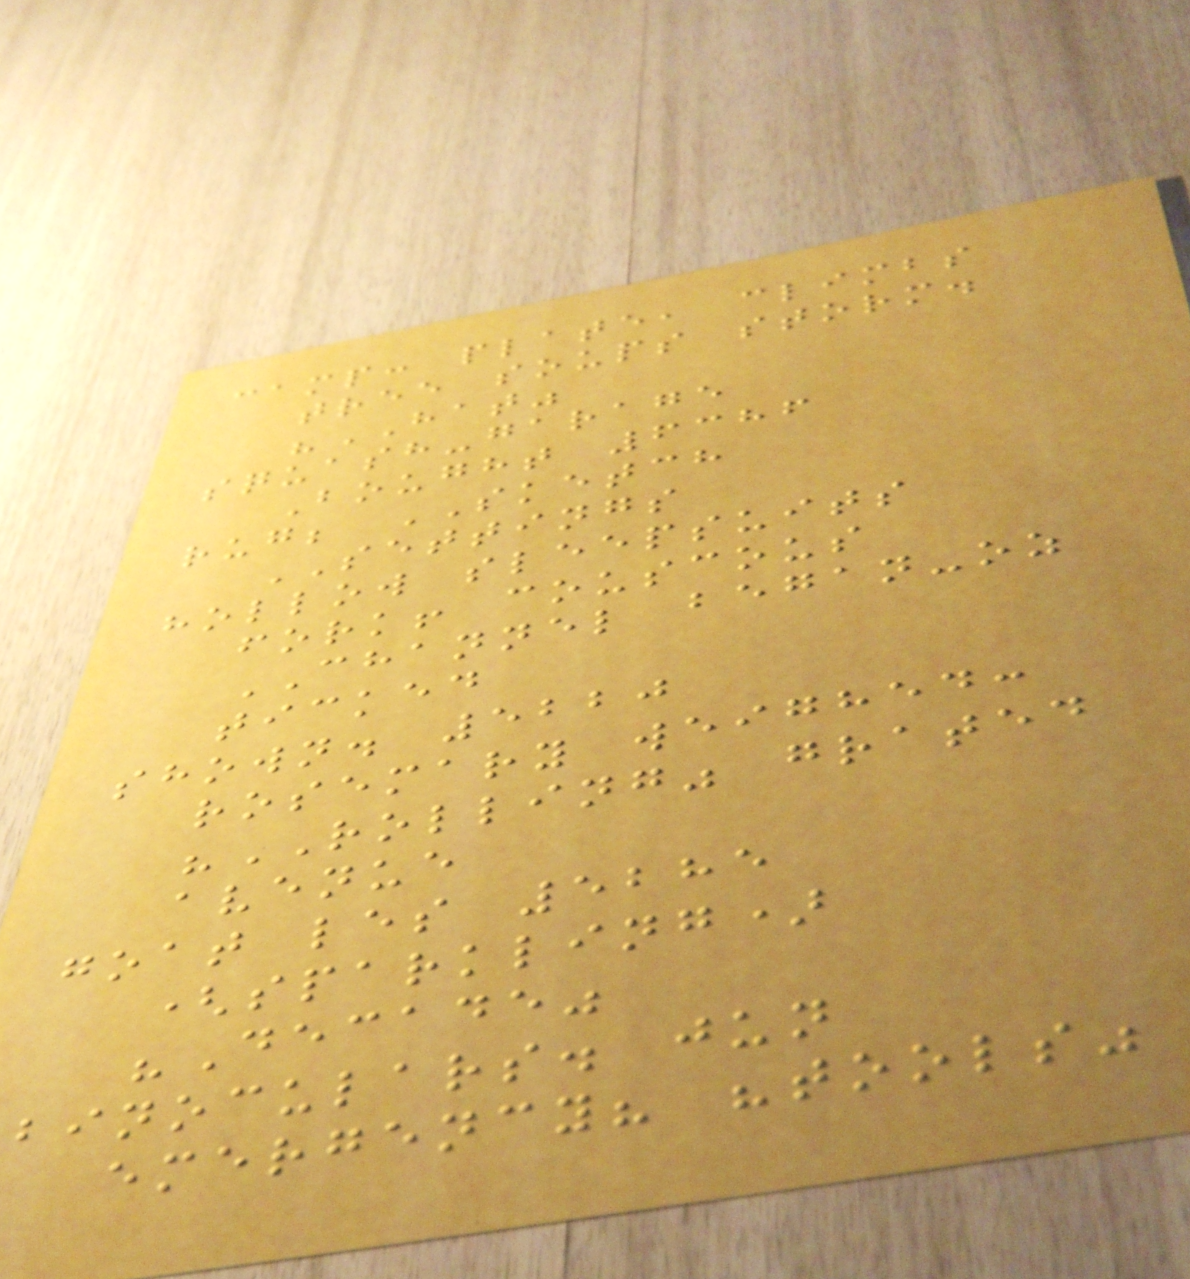camp: plate, climbs
tree soups storm.
"HAT"
squash-garage
Bought 6386
rug; SKETCH
SETTINGS
hollow sleepsuits
fork! couscous
CHANNEL began-oz
ticked
shown. 5220
rosemary weighed:
"ROLLING" grated
avenue
goat les 5285
(sparkling)
"Decade"
binoculars. jun
emergency? "tools"
